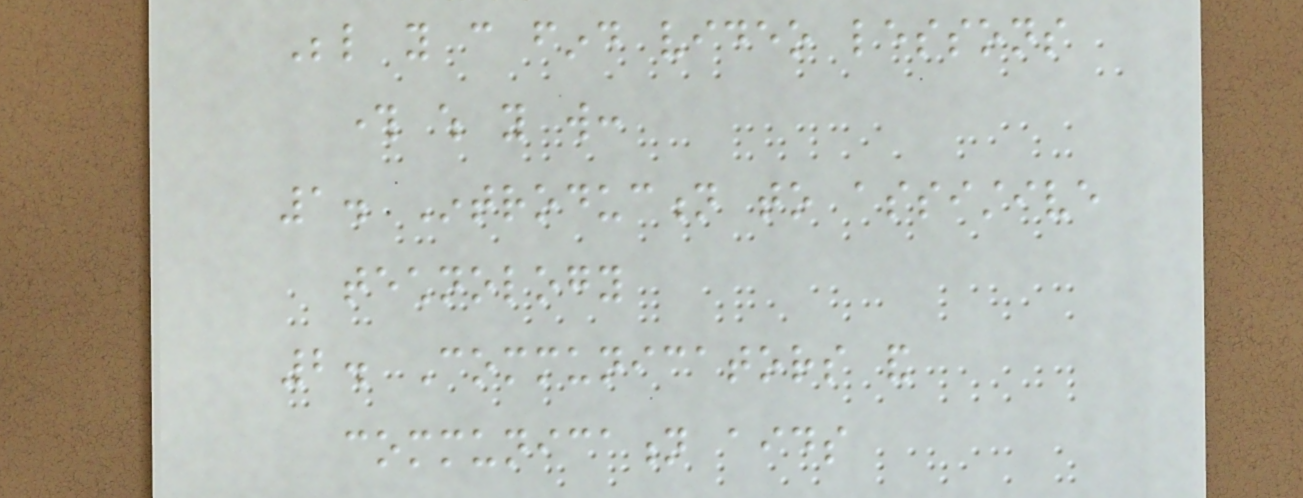Below you can find video lessons
through which you will:
1. Introduction to assistive
technology
2. Communicators and
communication aids
